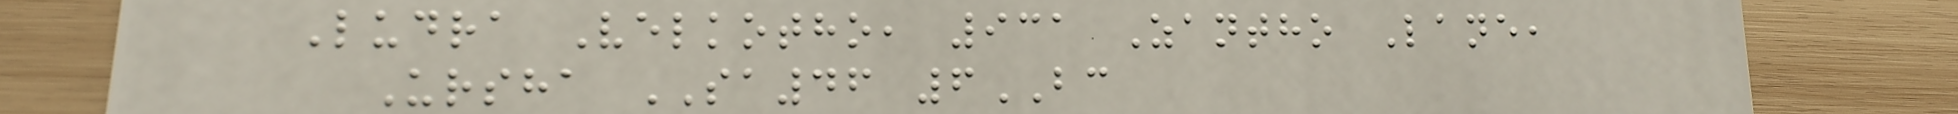Ludra Velkotho, 931 Zantho Lane,
Ursha SA46 6BC
